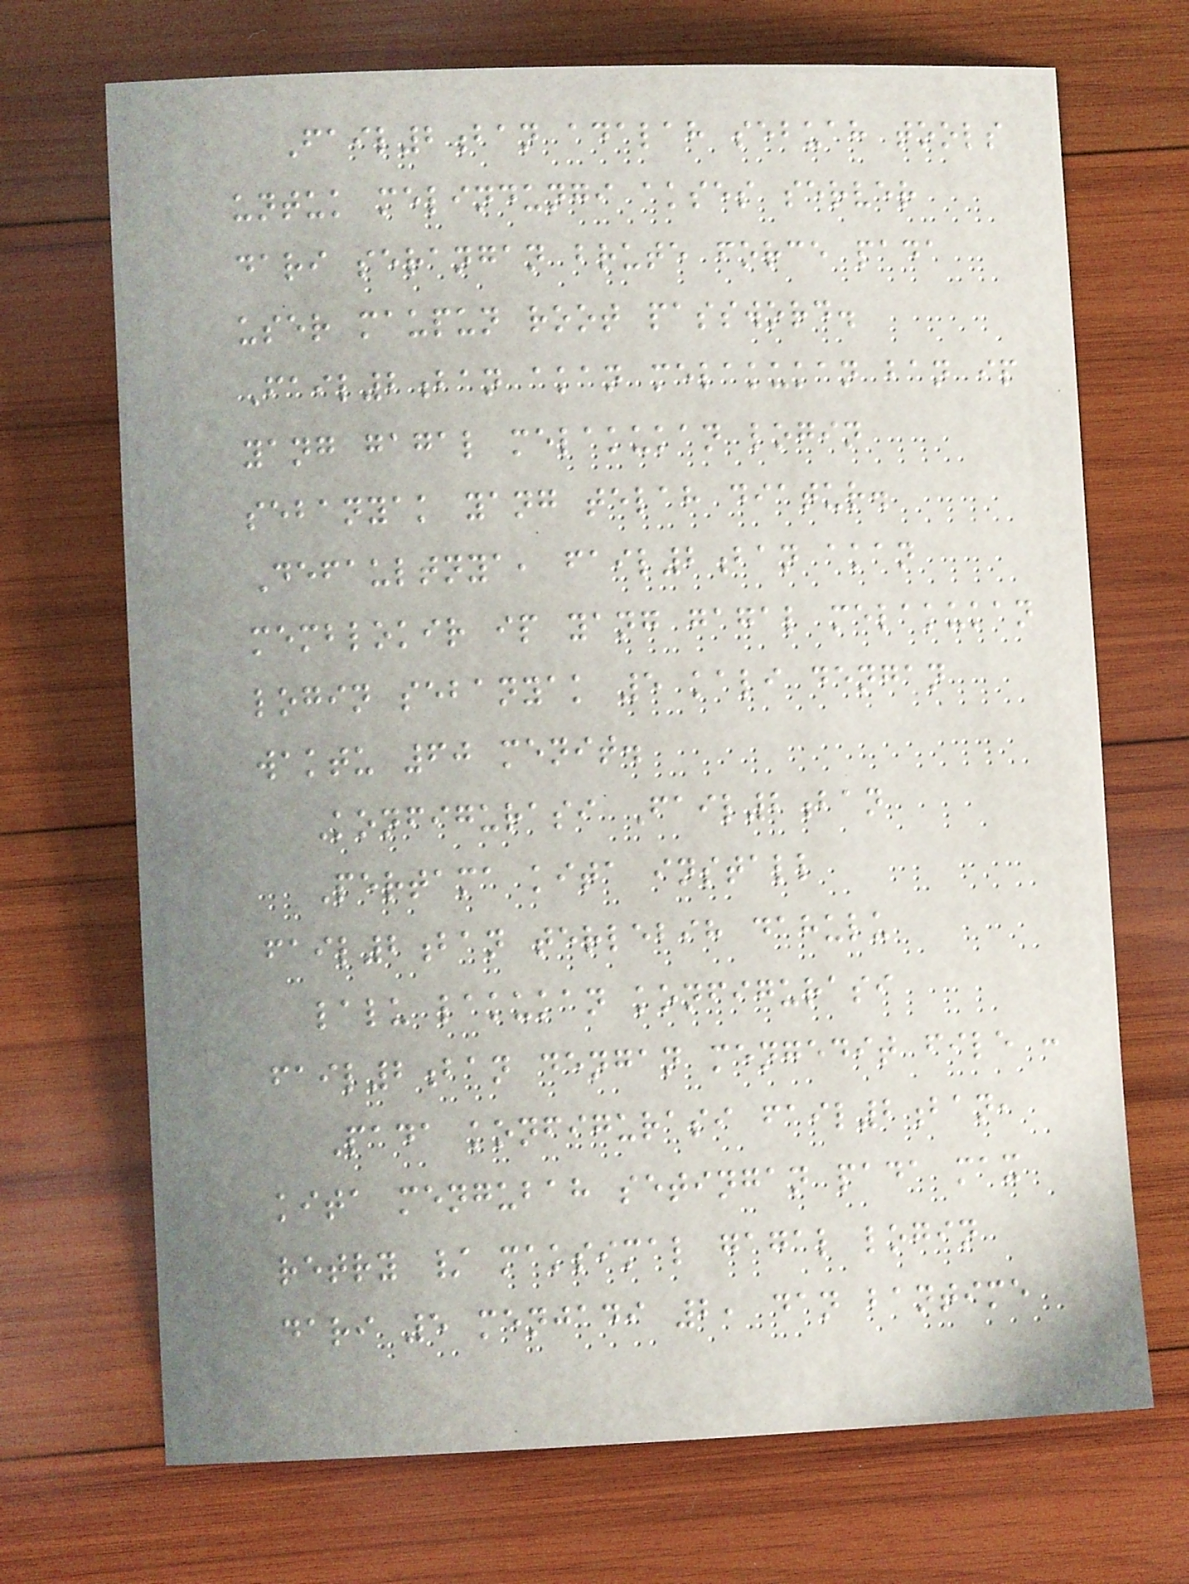Fail2ban adalah sebuah tools
untuk melindungi akses server
dari serangan brute force pada
user maupun root password.
Fail2ban akan melakukan ban ip
yang gagal melakukan login
sebanyak yang telah diatur.
Defaultnya, fail2ban akan
memblokir ip yang gagal melakukan
login sebanyak 5 kali dengan
waktu 60 menit.
Konfigurasi Fail2ban
Pertama kita install
fail2ban terlebih dahulu
lalu lakukan konfigurasi
fail2ban dengan mengedit file :
Pada konfigurasi fail2ban,
kita mengubah setingan pada max
retry / maksimal gagal login
dari 5 menjadi 2, dan bantime
